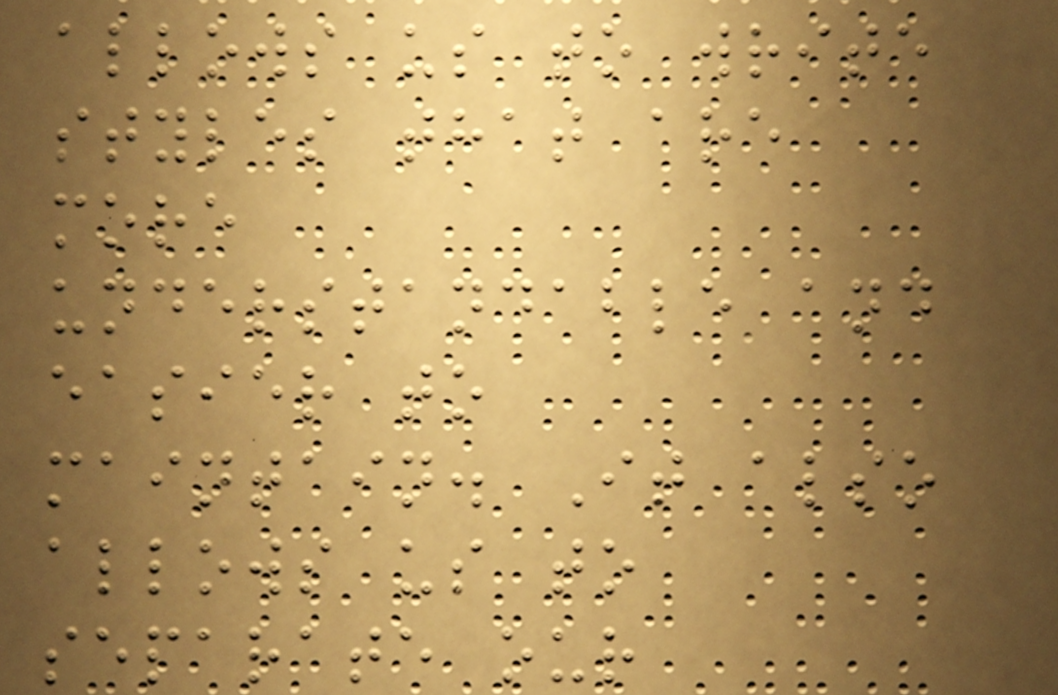allows us to write
styles that are
more
understandable and
easier to
maintain. It also
allows us to
separate our
